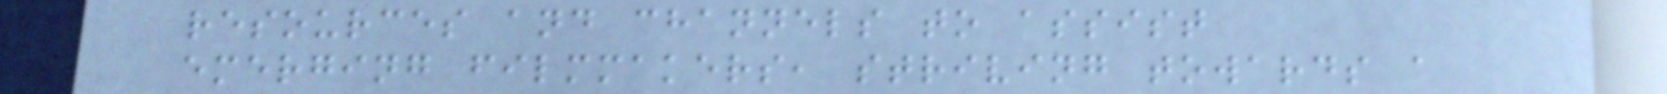resources and channels to assist
emerging filmmakers, striving towards a
